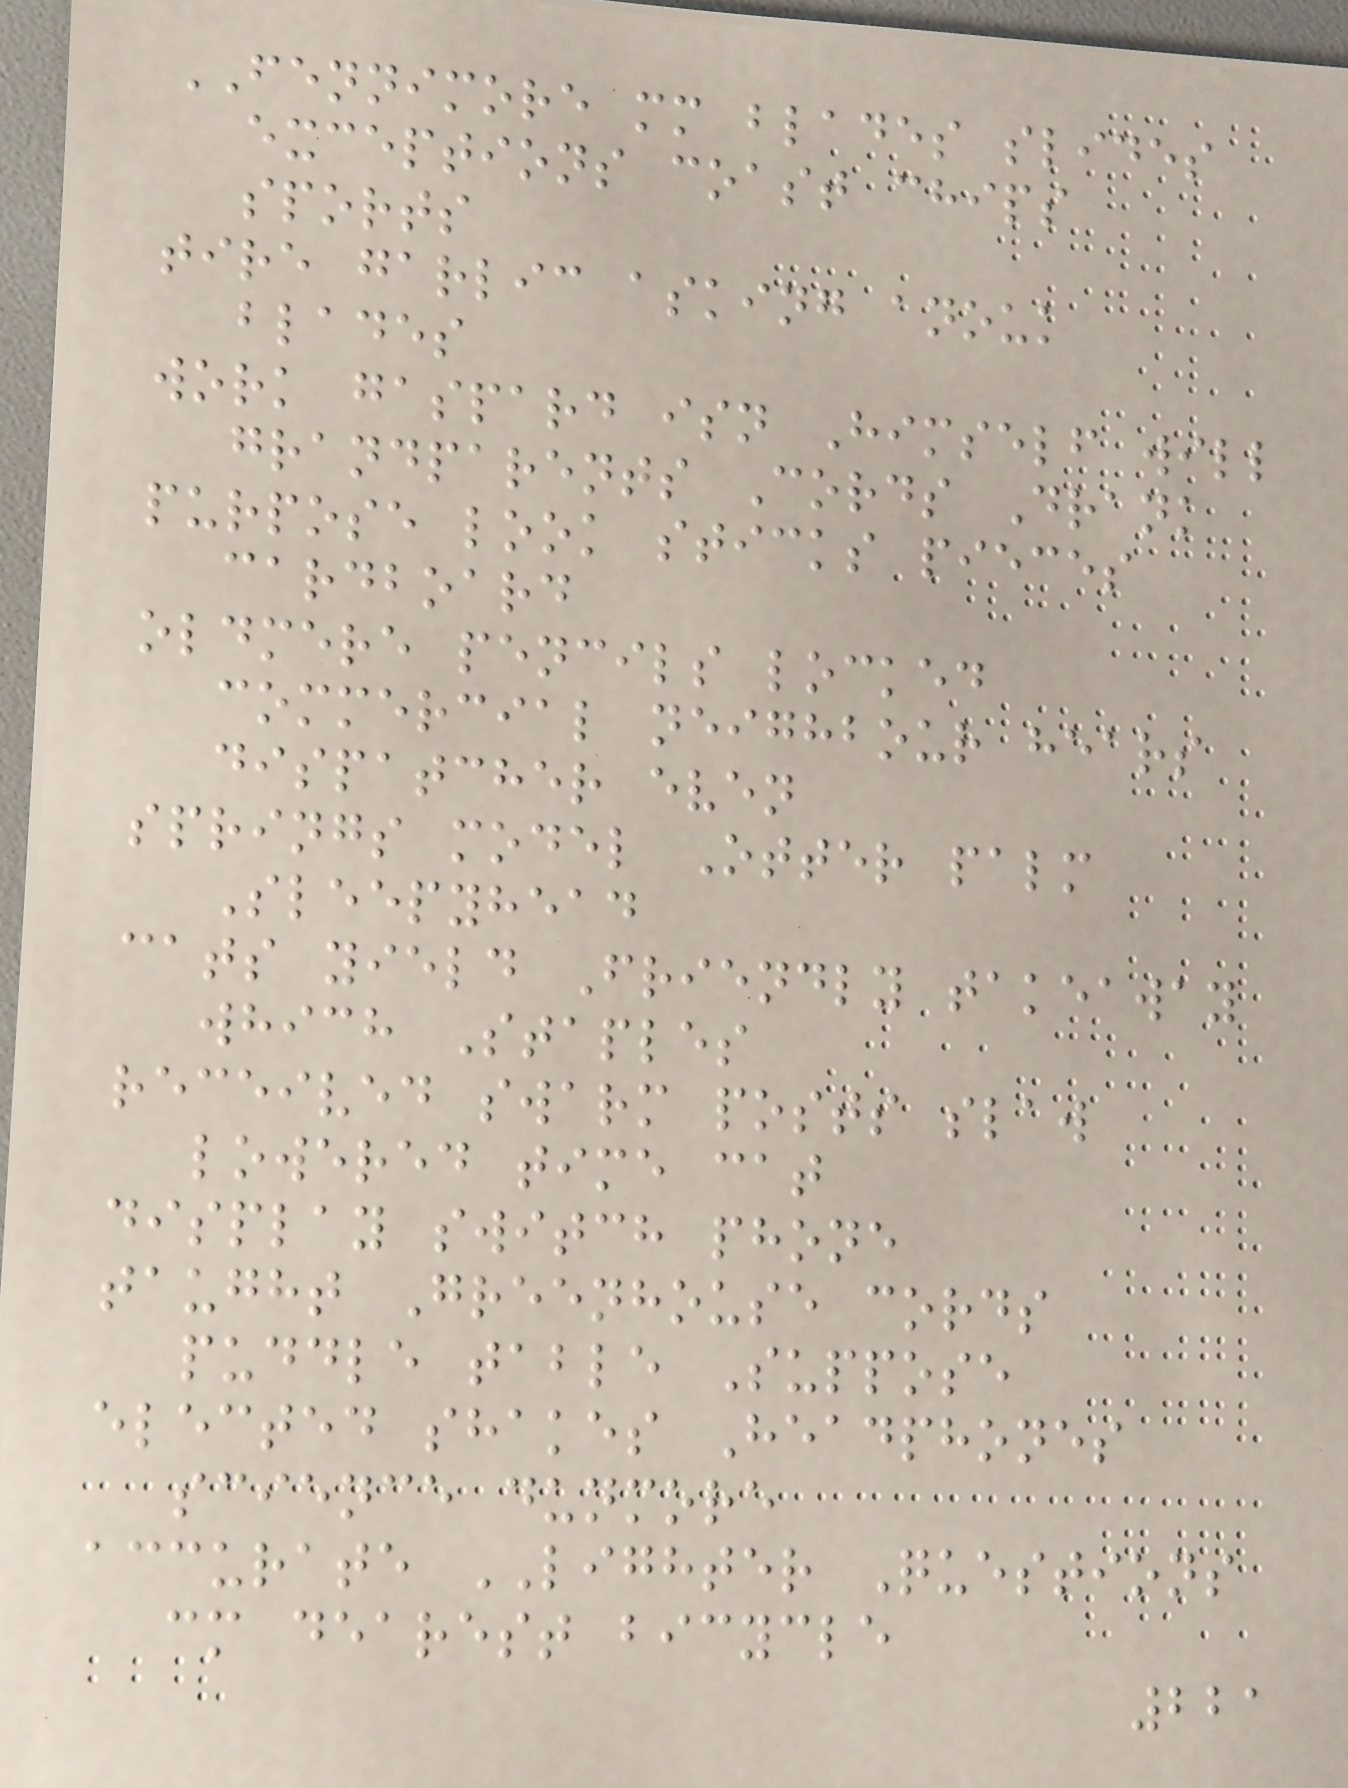FENNIMORE mm blades slides
exceptions coast chips
sports
tire garlic asking anouk
blades
work gaspard isn Himself will
grandparents Cords Drank
purpose look sticks pieces
cardboard
oldmere pencils locked
commercial neighbour hears
dispatcher even
springs model Otter palm
Sleepyhead
cats yield Friendly takeaway
which Staples
received swarm posts slaw
lowered time cat
display switch phone
taught Greenhouse cords
puddle table Suppose
elected shakes Headphones
science dunmore
accurate LIGHTER Questions
cm dearest bicycle
221
